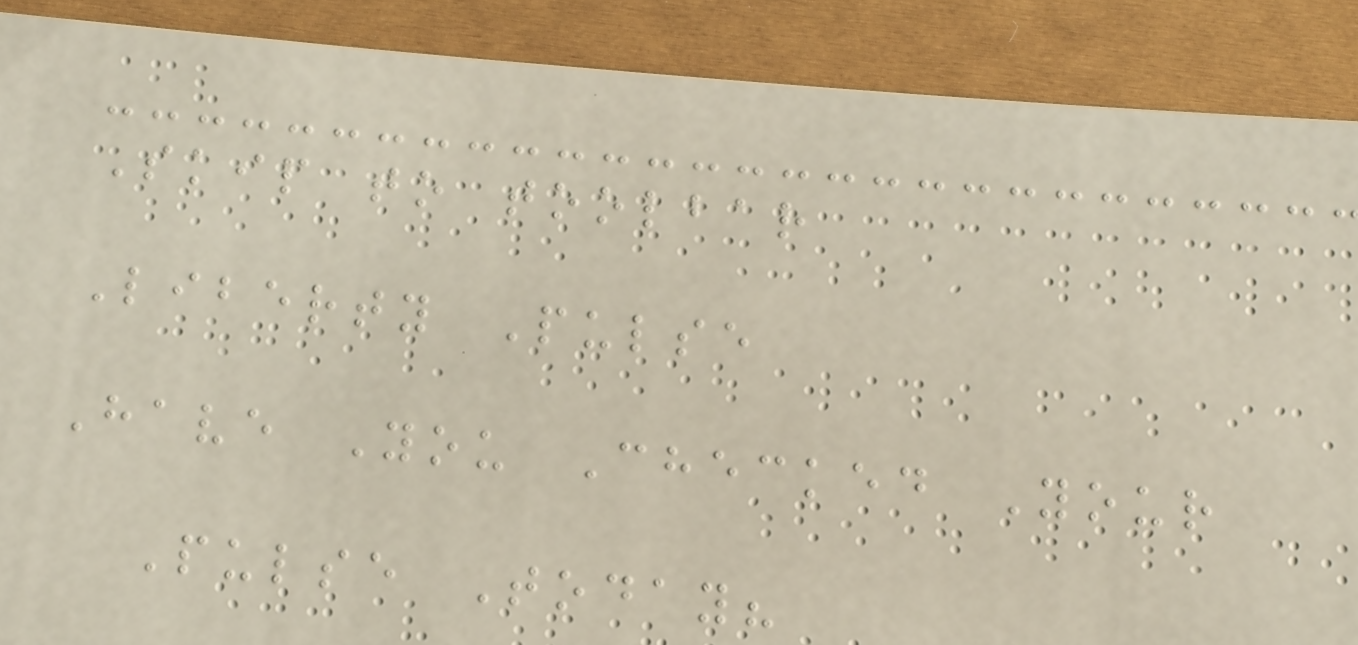Skip to toolbar
Liberty Pulse
Have You Checked Your
Pulse Today?
